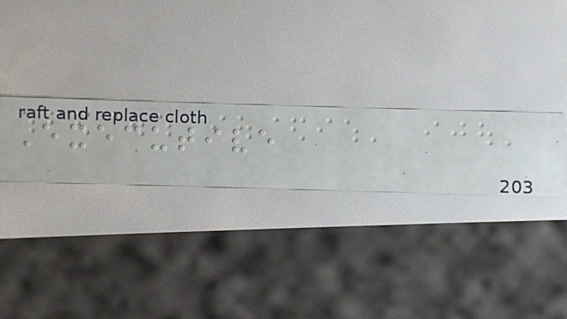Executive
